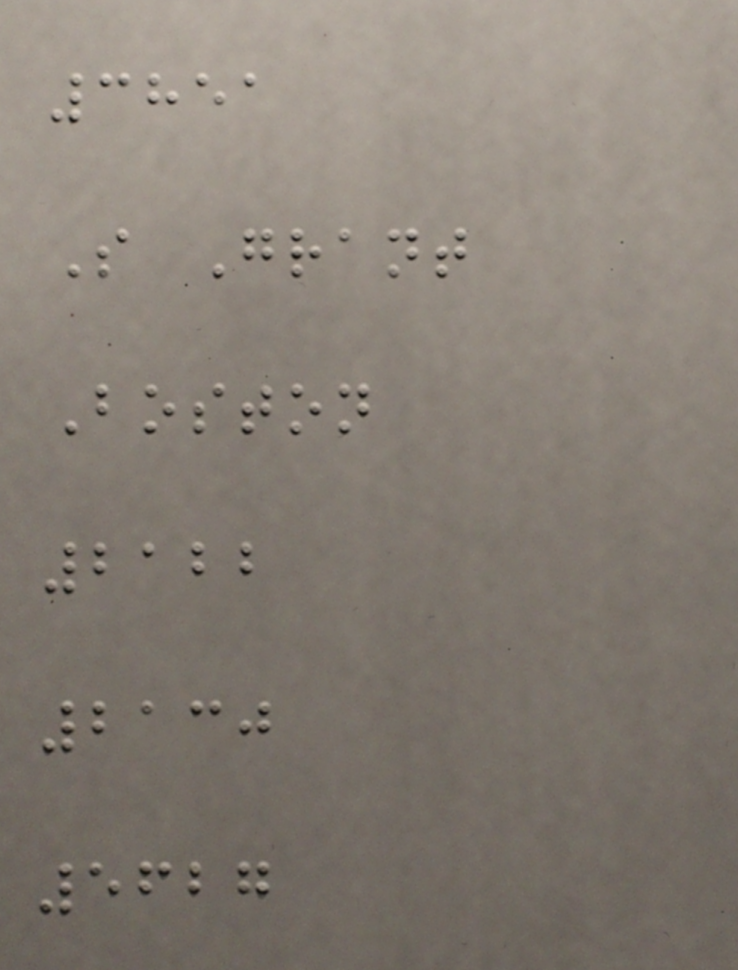3851
S Grant
Boston
2122
2130
5627
